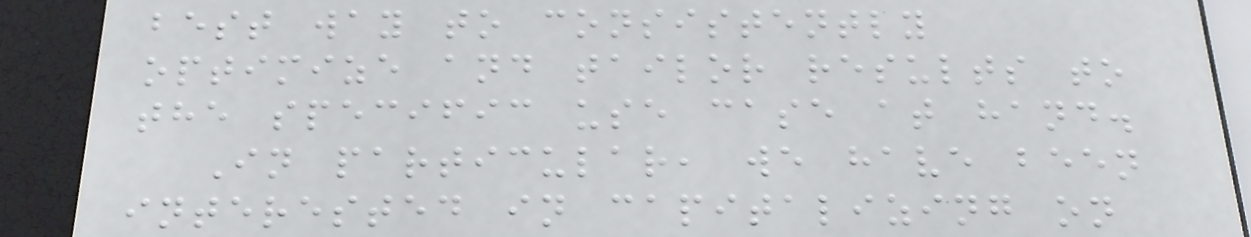best way to consistently
optimize and tailor results to
the specific use case at hand.
In particular, we have been
interested in capitalizing on
